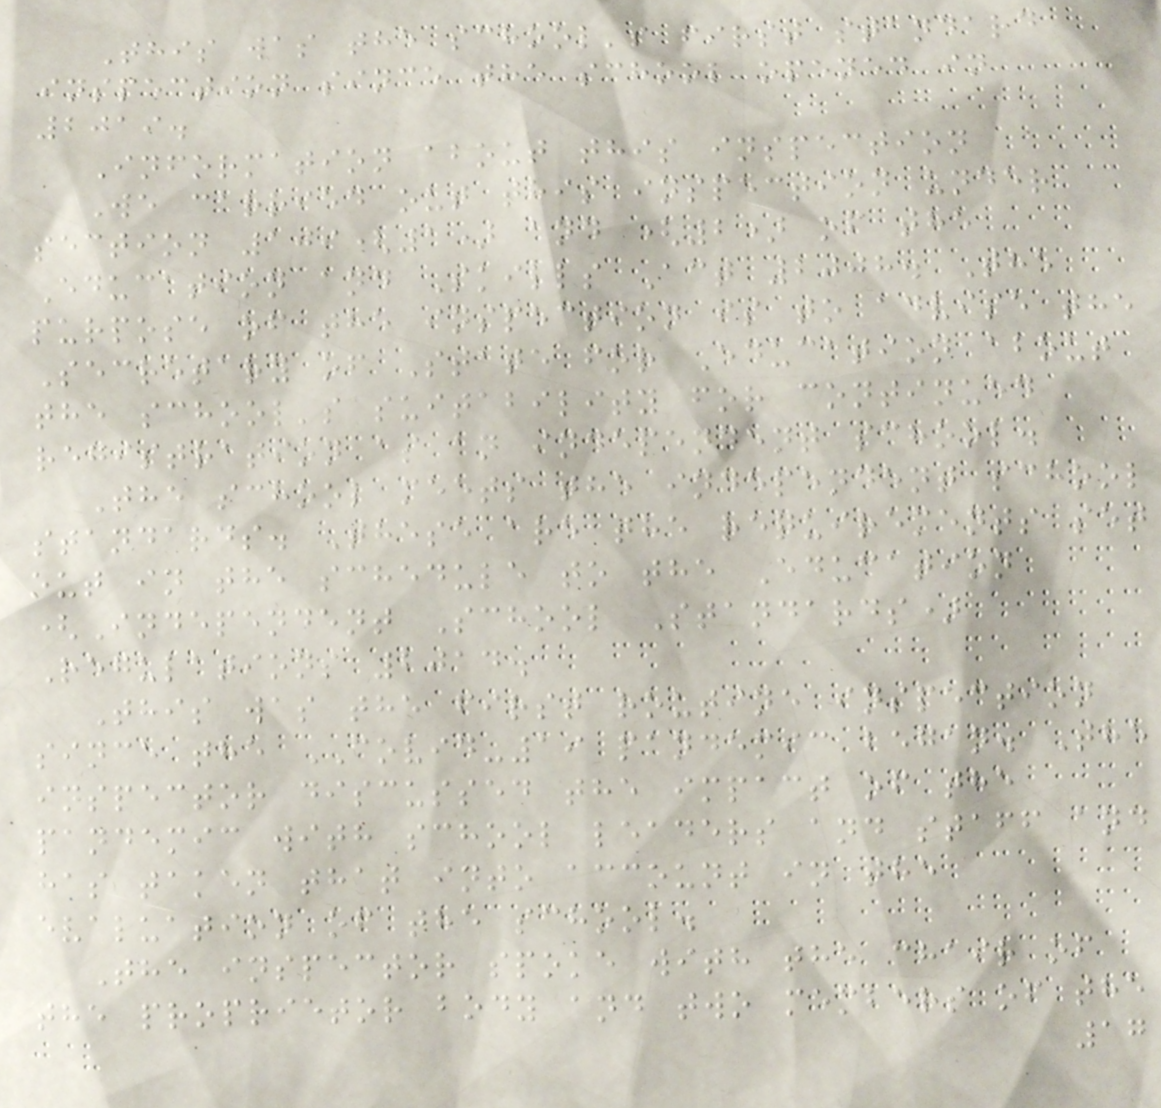This was the school's first standard
inspection since the school opened in
2019.
Information about this inspection
We carried out this inspection under
section 109(1) and (2) of the
Education and Skills Act 2008. The
purpose of the inspection is to advise the
Secretary of State for Education about
the school's suitability for continued
registration as an independent school.
The school meets the independent school
standards. These are the requirements set
out in the schedule to the Education
(Independent School Standards)
Regulations 2014.
This was the first routine inspection
since the COVID-19 pandemic began. The
inspector discussed the impact of the
pandemic with school leaders and staff and
has taken that into account in the
evaluation of the school.
The inspector spoke with the chair of
the proprietor body and two members of the
17
